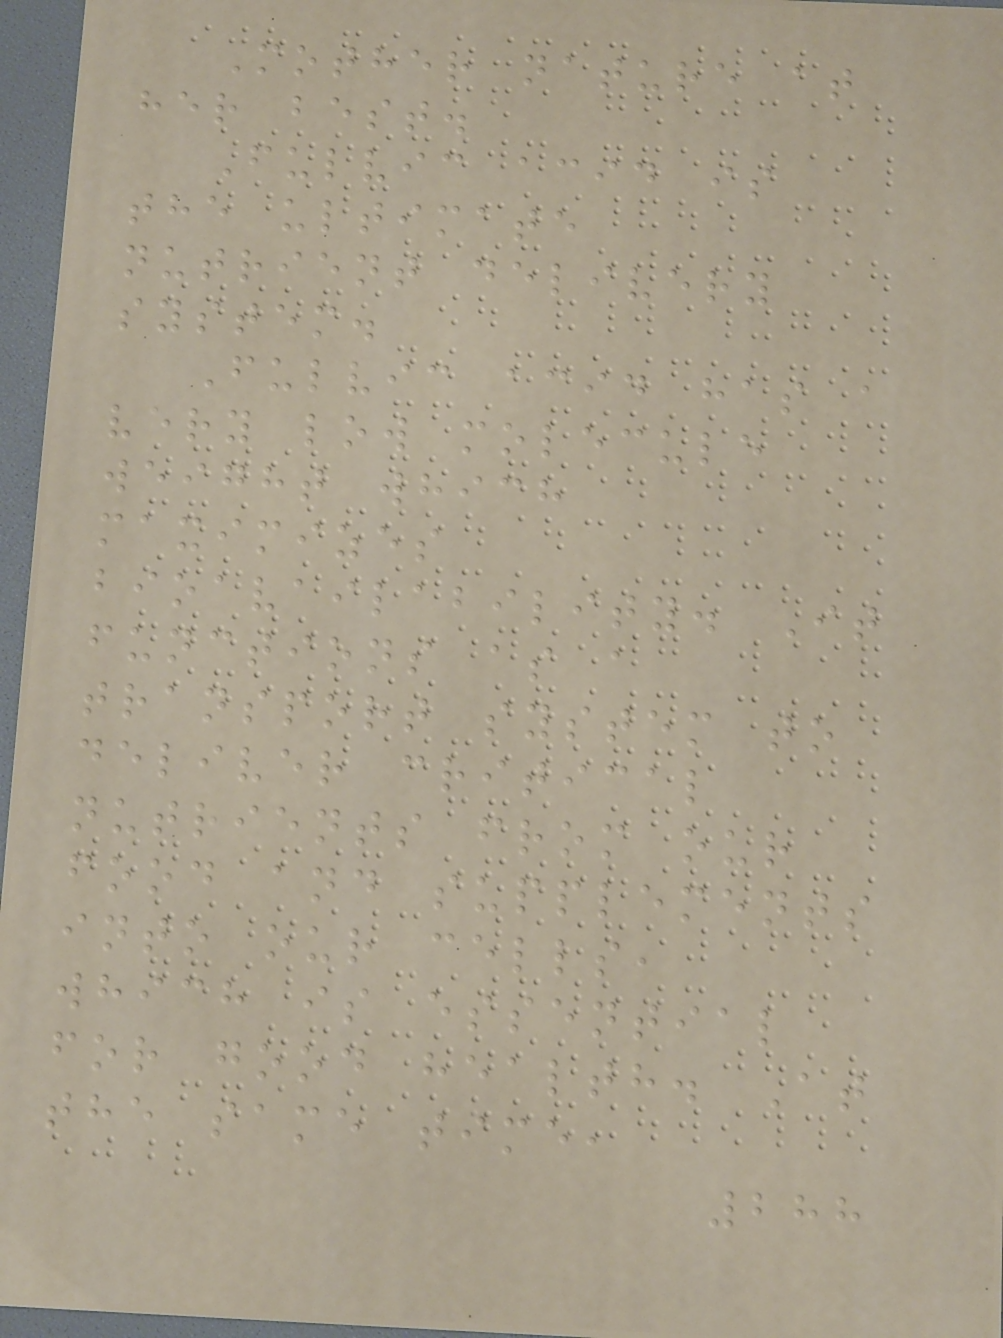Mother nature at
her best.
Fulvic acid is
the ultimate
nutrient delivery
system.
Fulvic acid has a
very low molecule
weight which
maximizes
bioavailability. It
functions as a
transport system to
deliver critical
nutrients from our
food and supplements
into our cells,
which is essential
for good health. At
the same time,
288
